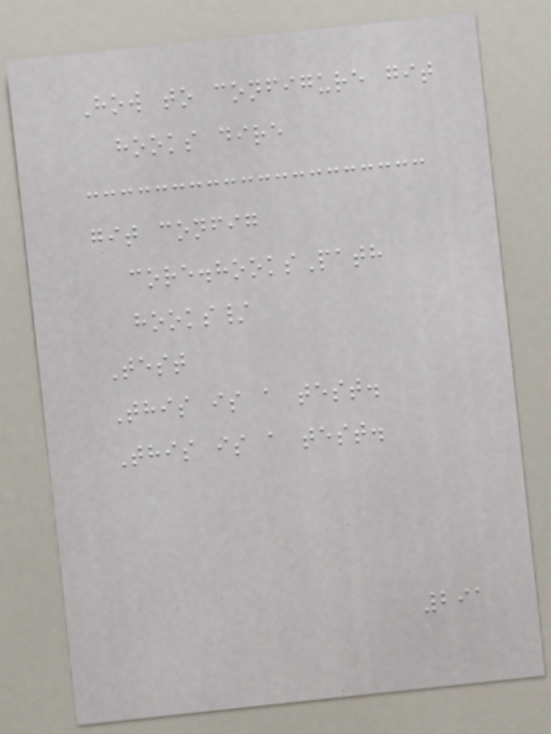How to configure git
hooks dire
git config
core.hooksPath
hooks/
Test
This is a test.
This is a test.
291
